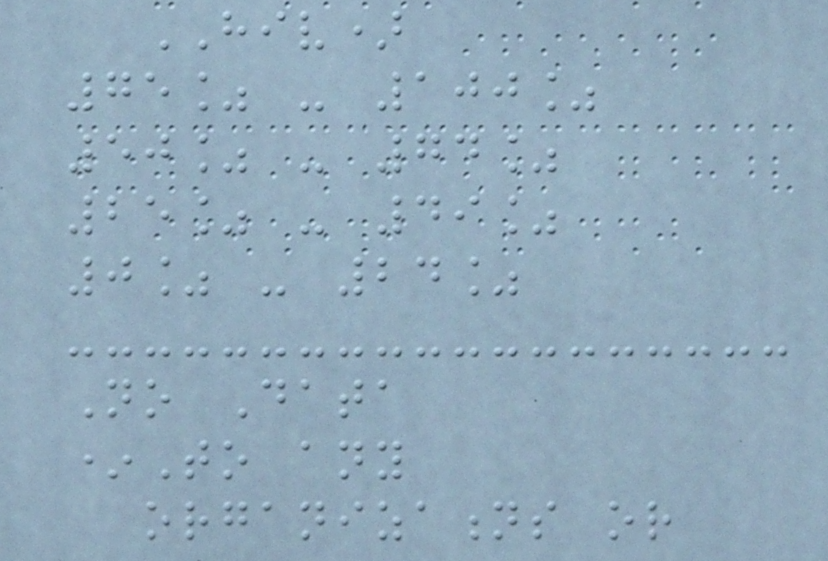HIV)
75% - 100%
50% - 74%
25% - 49%
0% - 24%
No Data
*To any
organizations or
